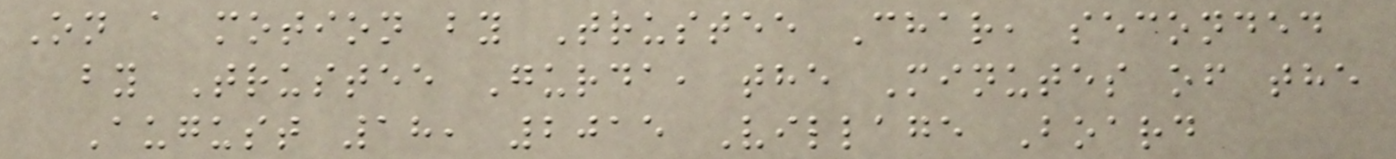On a motion by Trustee Char, seconded
by Trustee Gurda, the Minutes of the
August 18, 2015 Village Board
